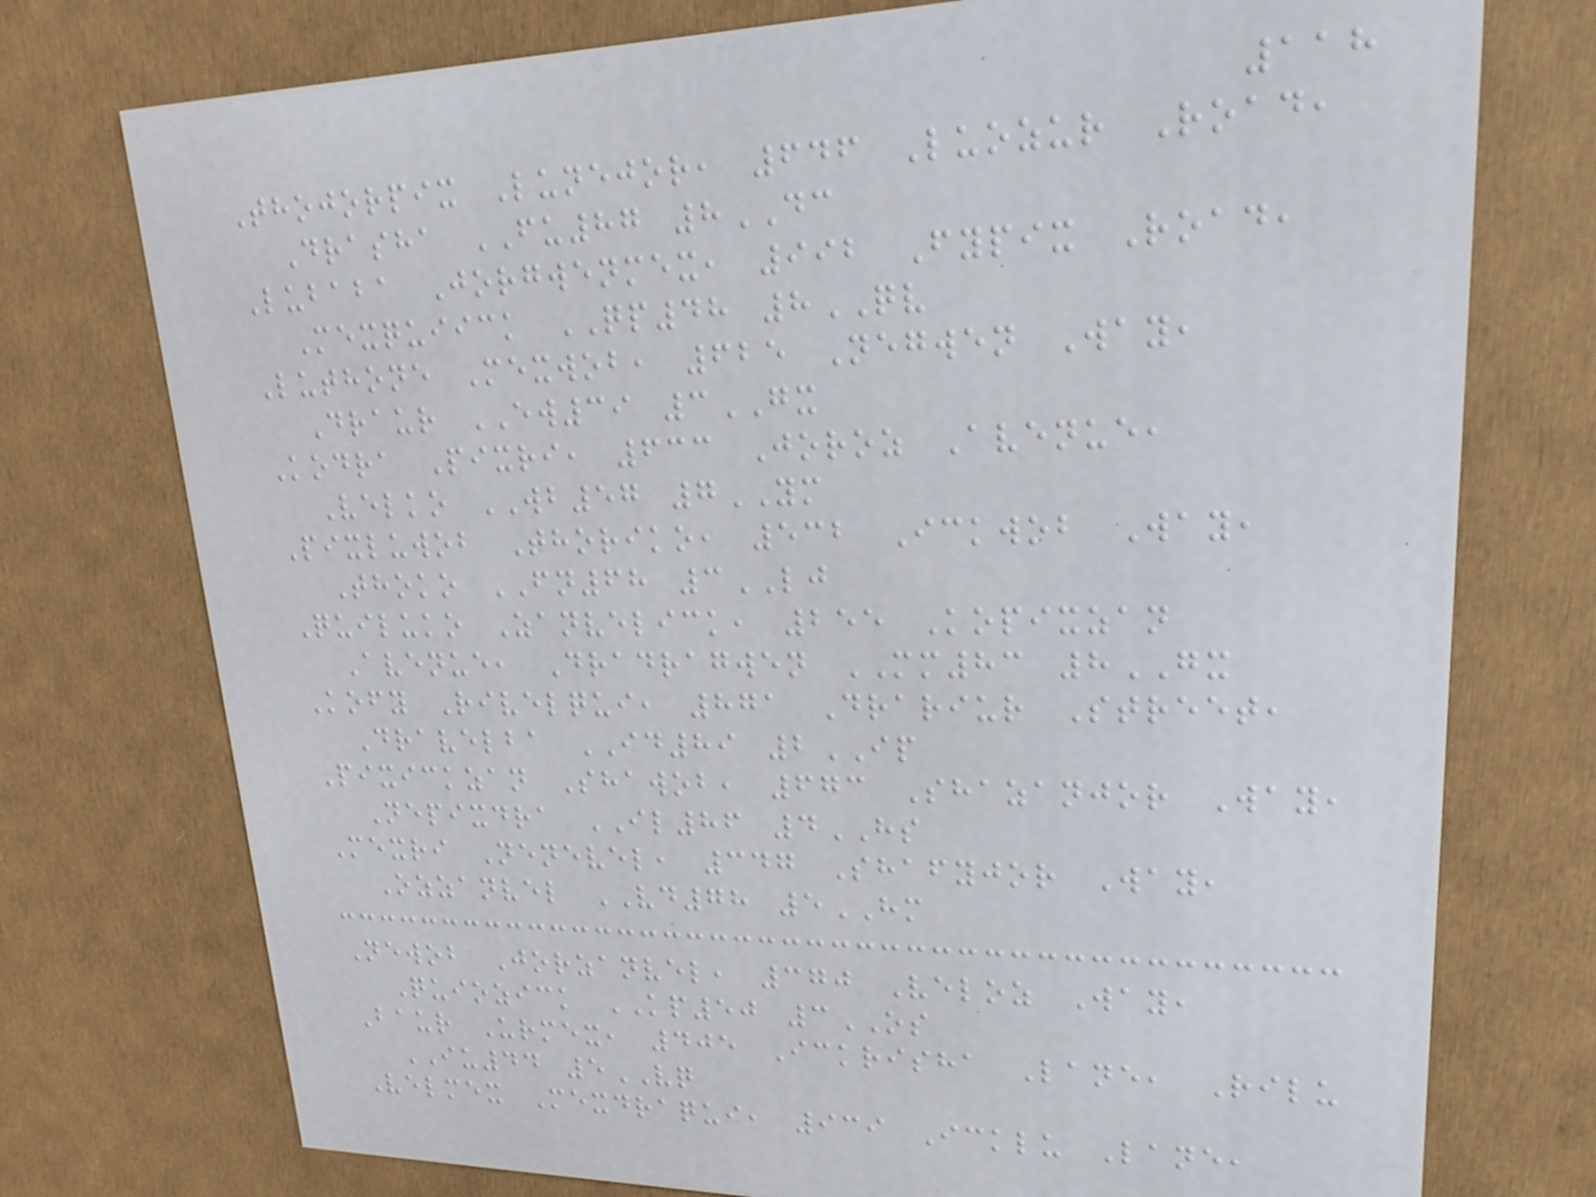118
Thojorpix Lunejor, 646 Luozur Road,
Drasha FU87 8DC
Lubaba Jorgwenmex, 992 Fypix Road,
Mexquiick QP48 8QV
Luthone Mexwob, 625 Negwen Way,
Draur EW39 3GX
Kodra Pixri, 633 Joroz Avenue,
Velko WB57 7YM
Pixluwob Thoriko, 532 Ickwob Way,
Thoko FN68 3LJ
Quiluko Zanvelick, 255 Kopixzan
Avenue, Dradragwen MM83 8GX
Kofy Rivelqui, 871 Drariur Street,
Dravelba ID89 2IP
Pixickzan Shawob, 673 Shazanjor Way,
Nepixdra IL86 4HS
Mexri Nenevel, 347 Shafyjor Way,
Ozzanvel VD78 5HM
Newob Jorzanvel, 370 Veloz Way,
Quiozick KP50 3OS
Baur Urmex, 405 Ickrisha Lane, Rilu
IU44 5VQ
Velmex Mexdraqui, 939 Icklu Lane,
